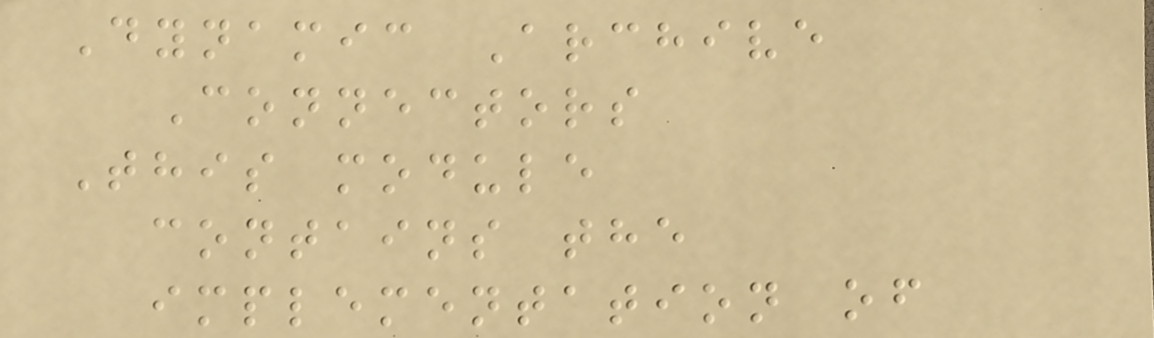Dynamic Archive
Connectors
This module
contains the
implementation of
